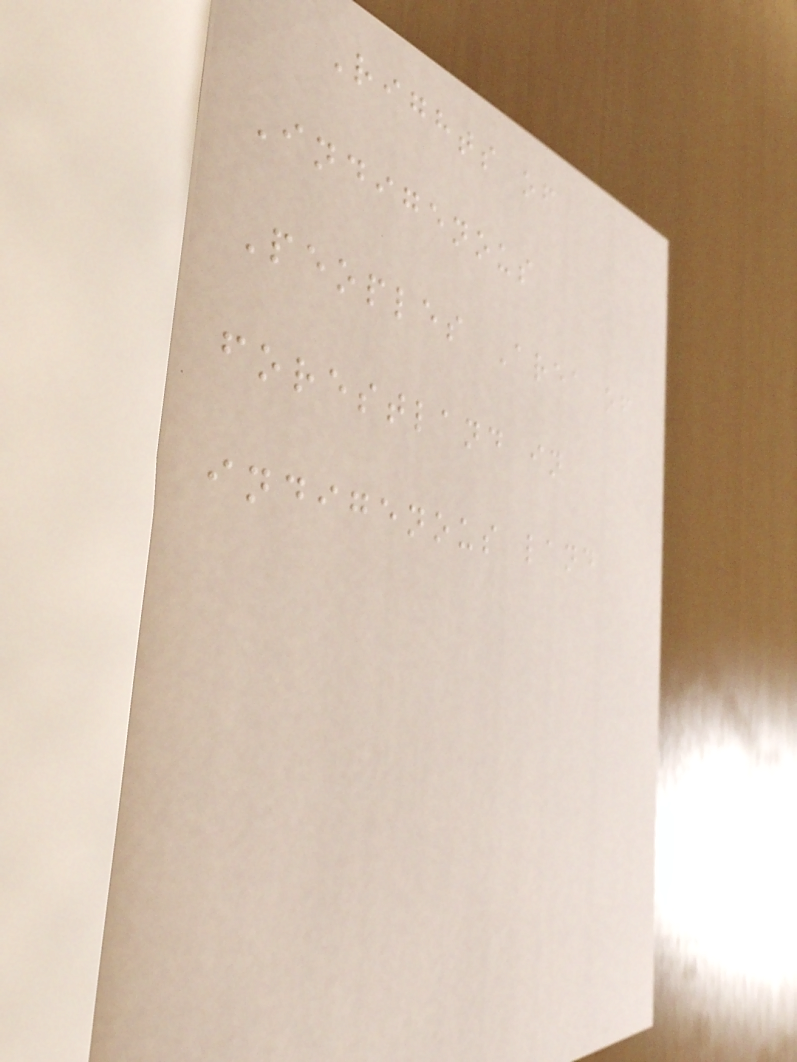Rights of
Indigenous
Peoples Area of
forestland in
indigenous land
